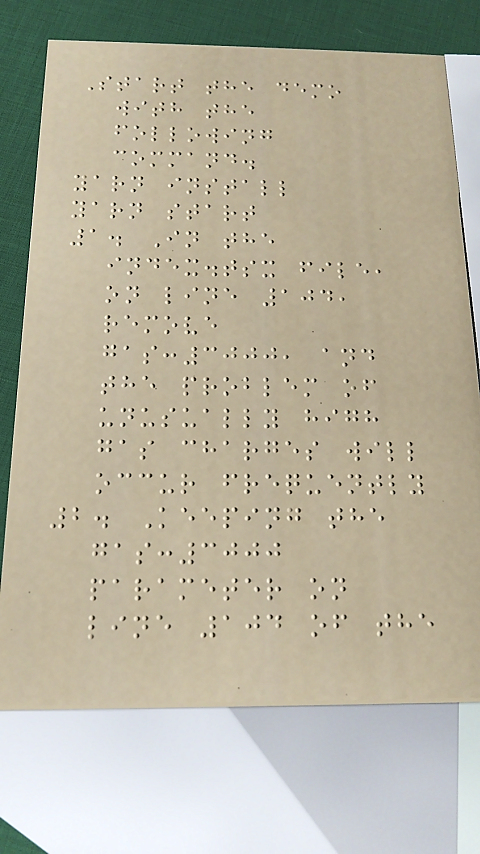Start the demo
with the
following
command.
yarn install
yarn start
1. In the
index.tsx file,
on line 104,
remove
gas:3000, and
the problem of
unusually high
gas charges will
occur frequently
2. Keeping the
gas:3000
parameter on
line 104 of the
